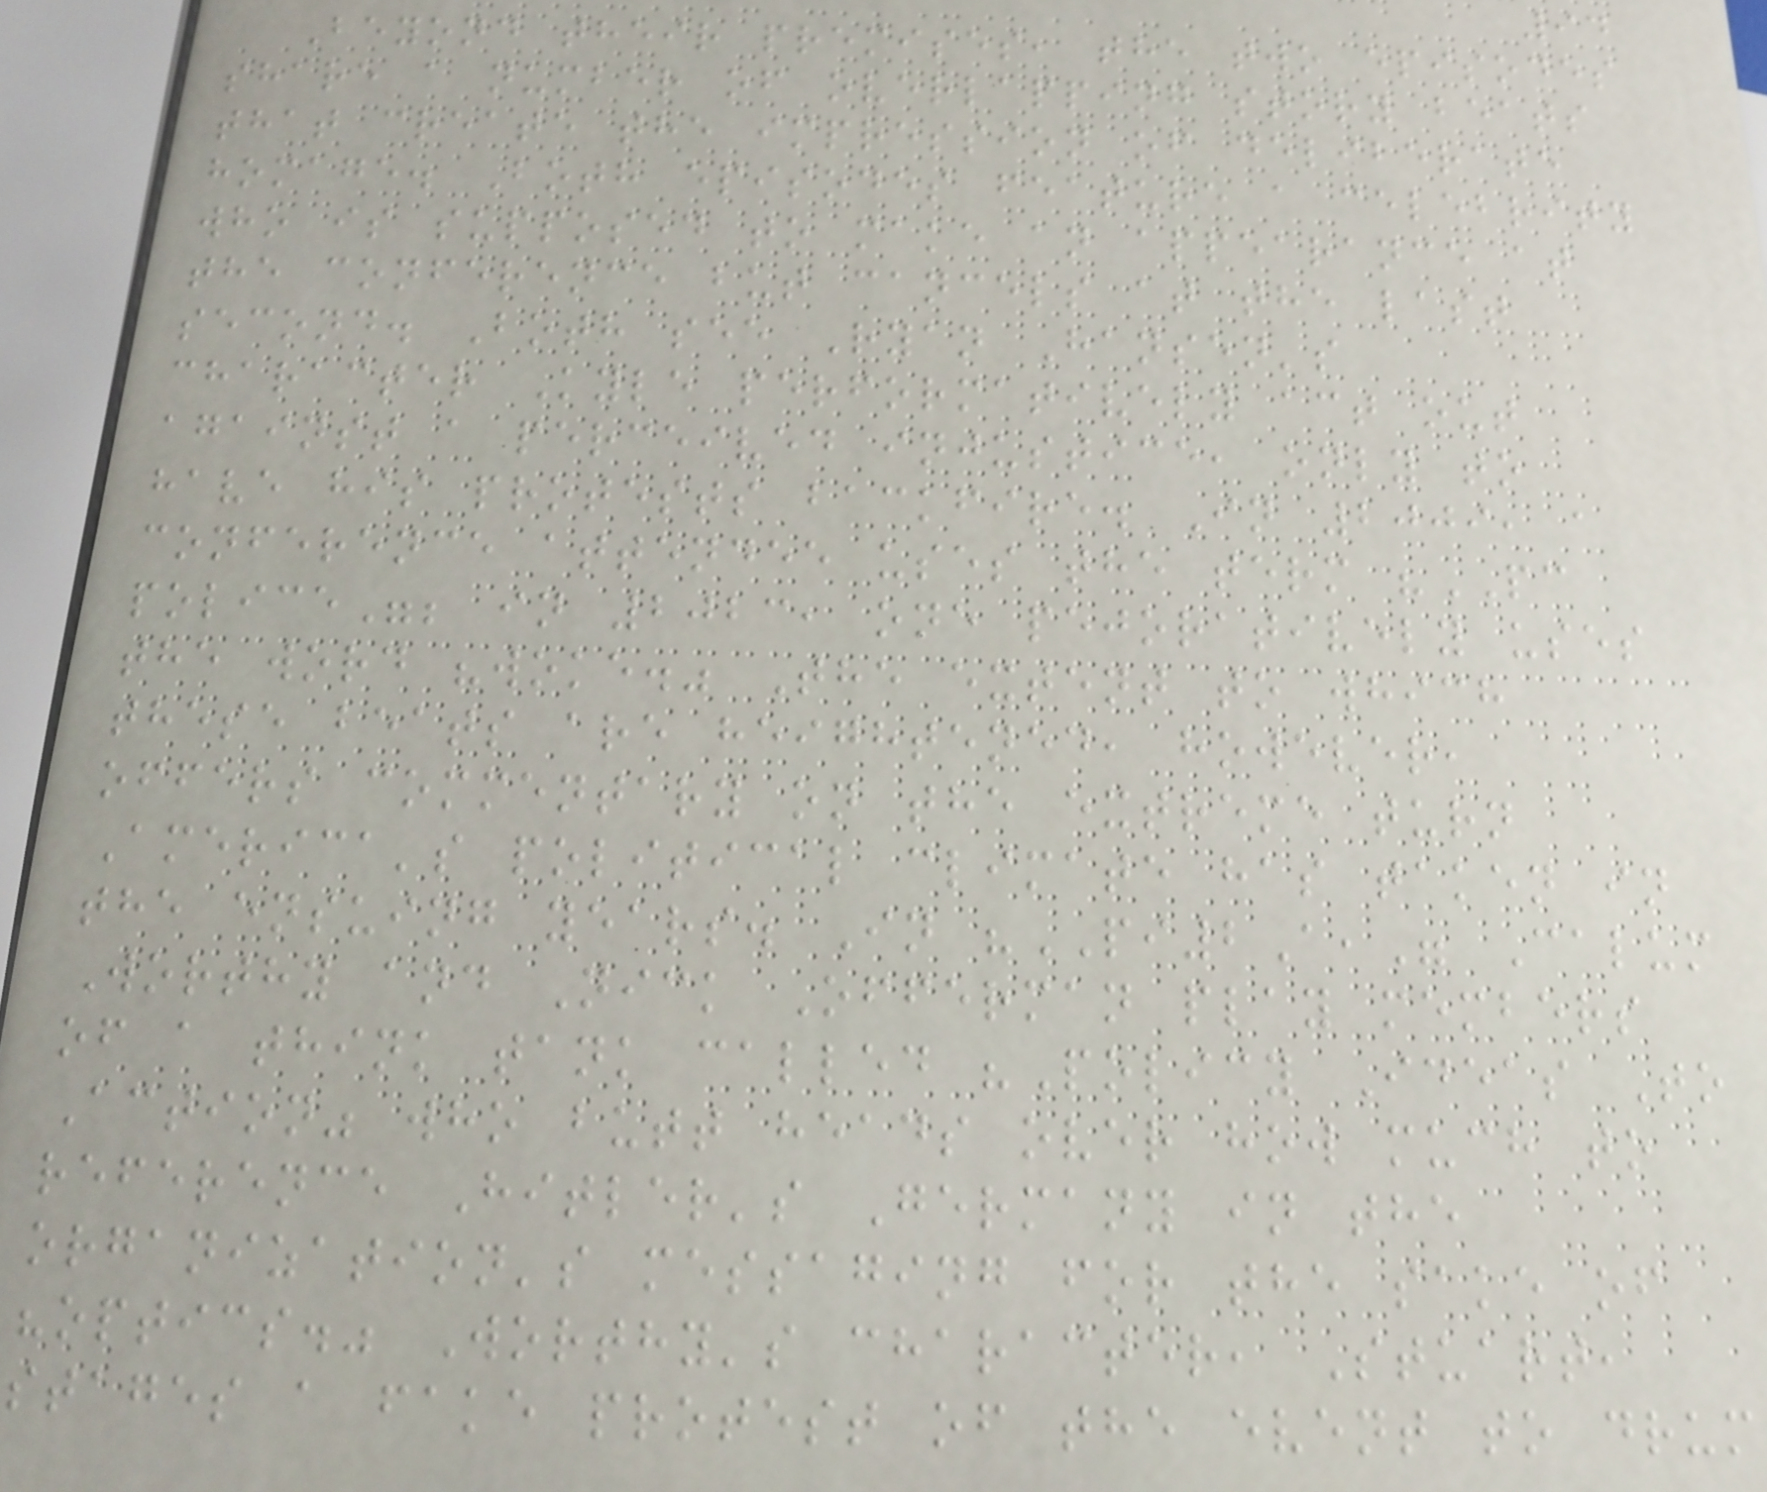94
Beyond their premises, the two episodes
share a number of overlapping story beats
that create the impression of deliberate
homage. Both episodes feature a celebrity
who is supposed to make an appearance at
the conference but cancels at the last
second. Both see Ryan Hansen's
character Kyle performatively act out
against a perceived injustice, only to
have his protests backfire. In 2009, a
conference attendee uses the term "PC
police"; in 2023, one pejoratively uses
the word "woke." The extent to which
these beats are heightened, however,
offers commentary on the extreme turn
America's political climate has taken in
the ensuing years. In "PI2A," Calum
Worthy and Nick Offerman play members
of a think tank called "Policy Ideas To
Action" who butt heads over how much to
reference Hitler's Germany in the
organization's messaging for the sake of
"optics." Worthy's character, Stuart,
stages a fake protest of the event to drum
